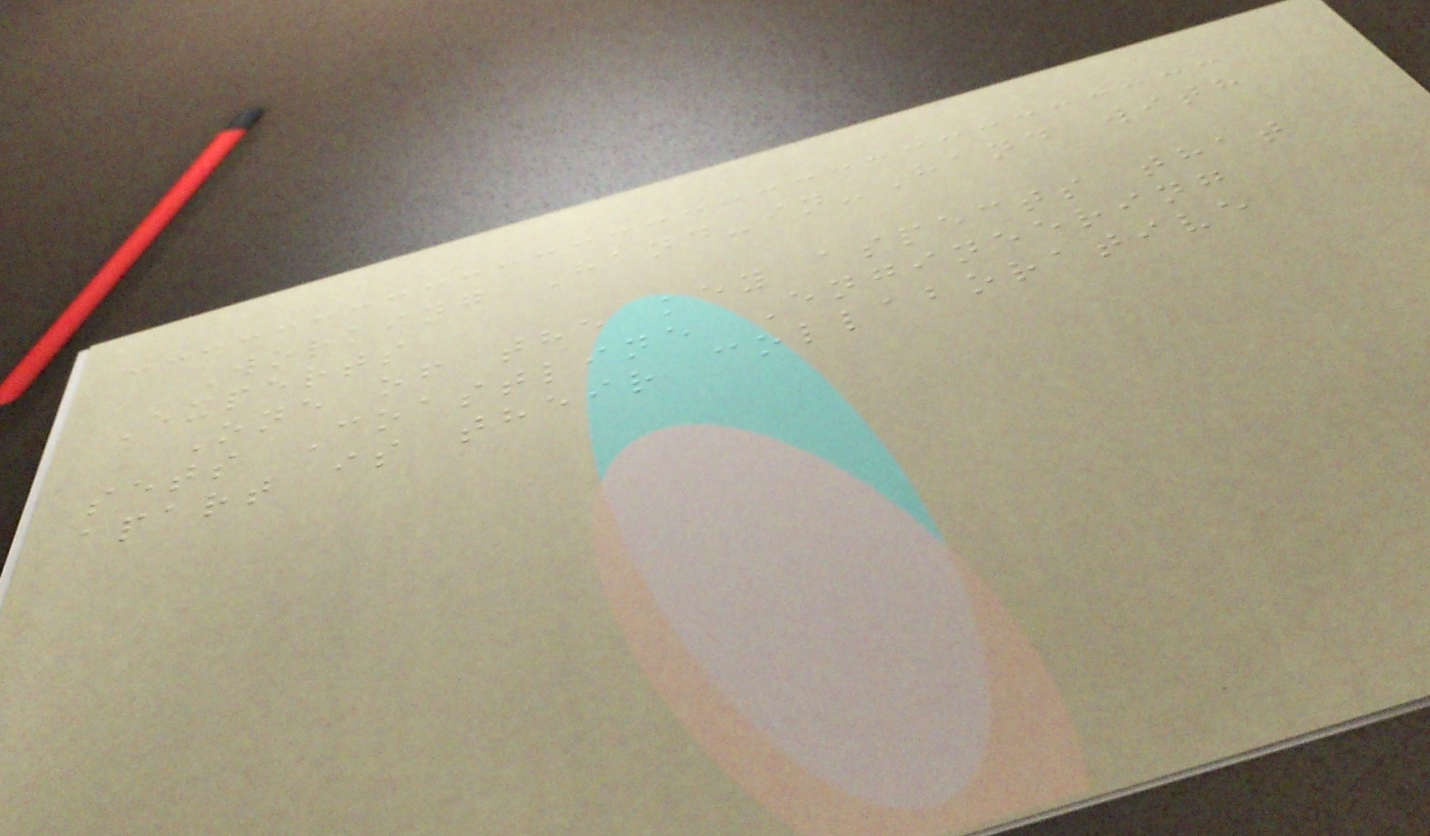Working Hand-in-Hand with
Experts
One of the key aspects that
sets Coastline Engineering
apart is their collaborative
